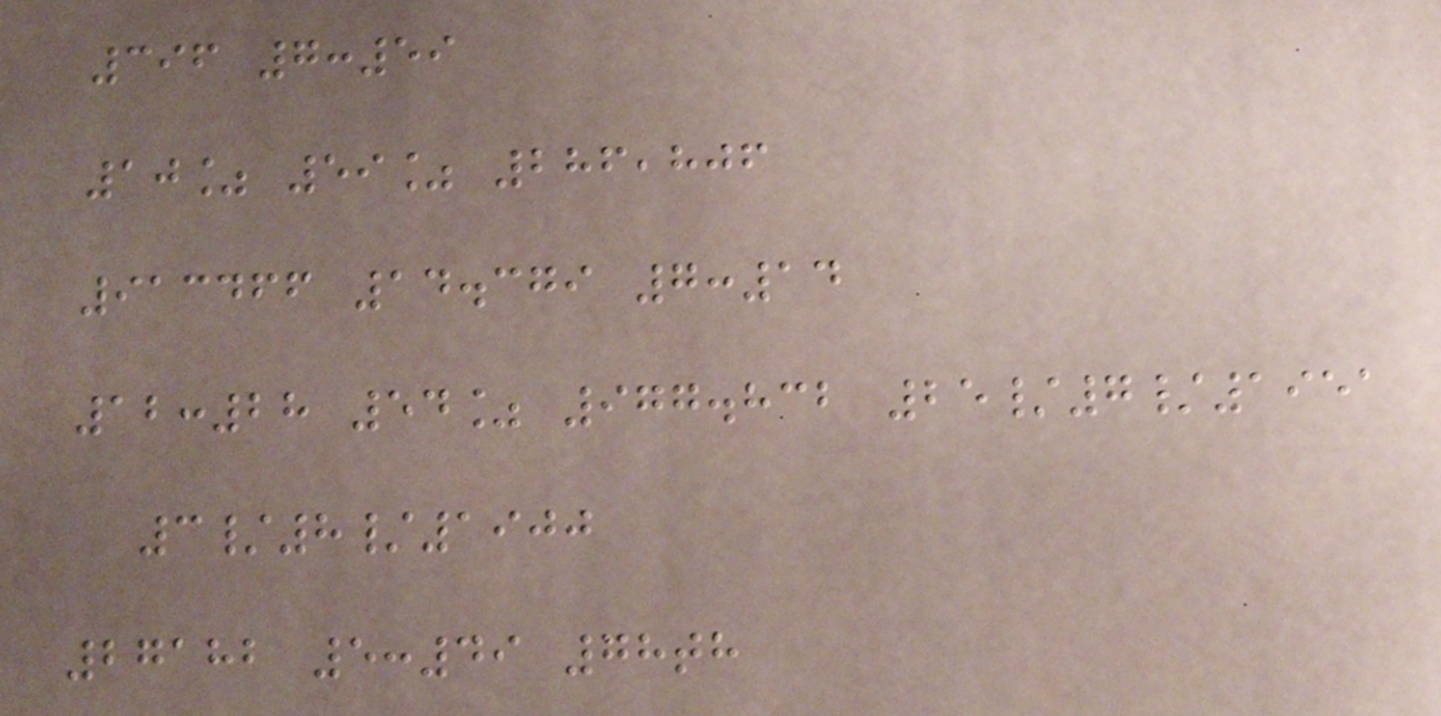396 7:59
10% 59% 286,806
913466 14.379 7:14
12:28 54% 977.832 25/7/1951
3/8/1900
27182 5:49 78th
